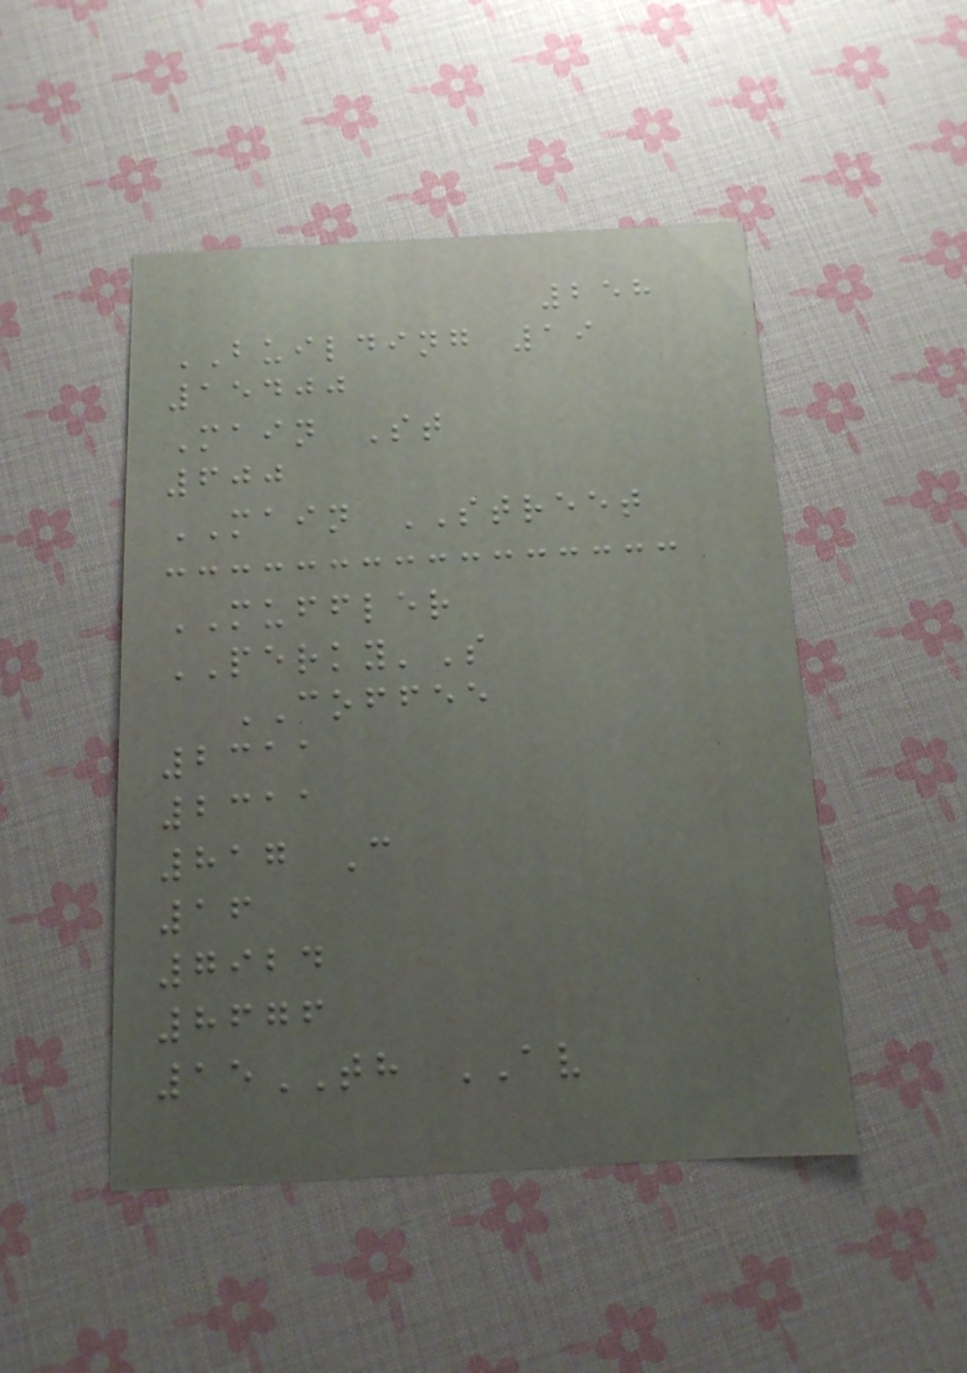258
BUILDING 19
15400
Main St
600
MAIN STREET
MUFFLER
PERKY'S
COFFEE
2311
2311
817 C
16
7924
8676
15TH AV
